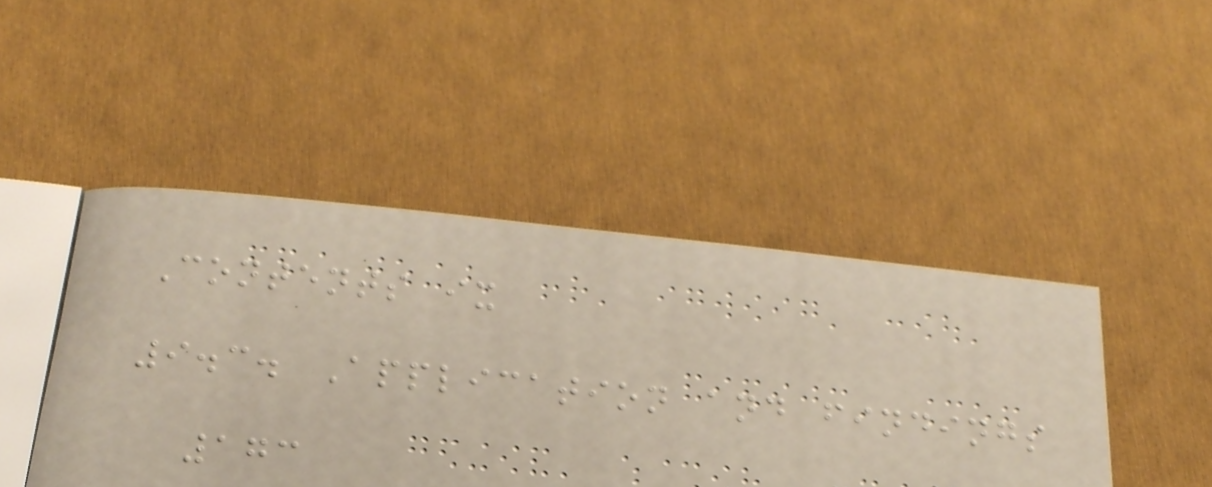Contents ix
9.3. Application and findings
173
